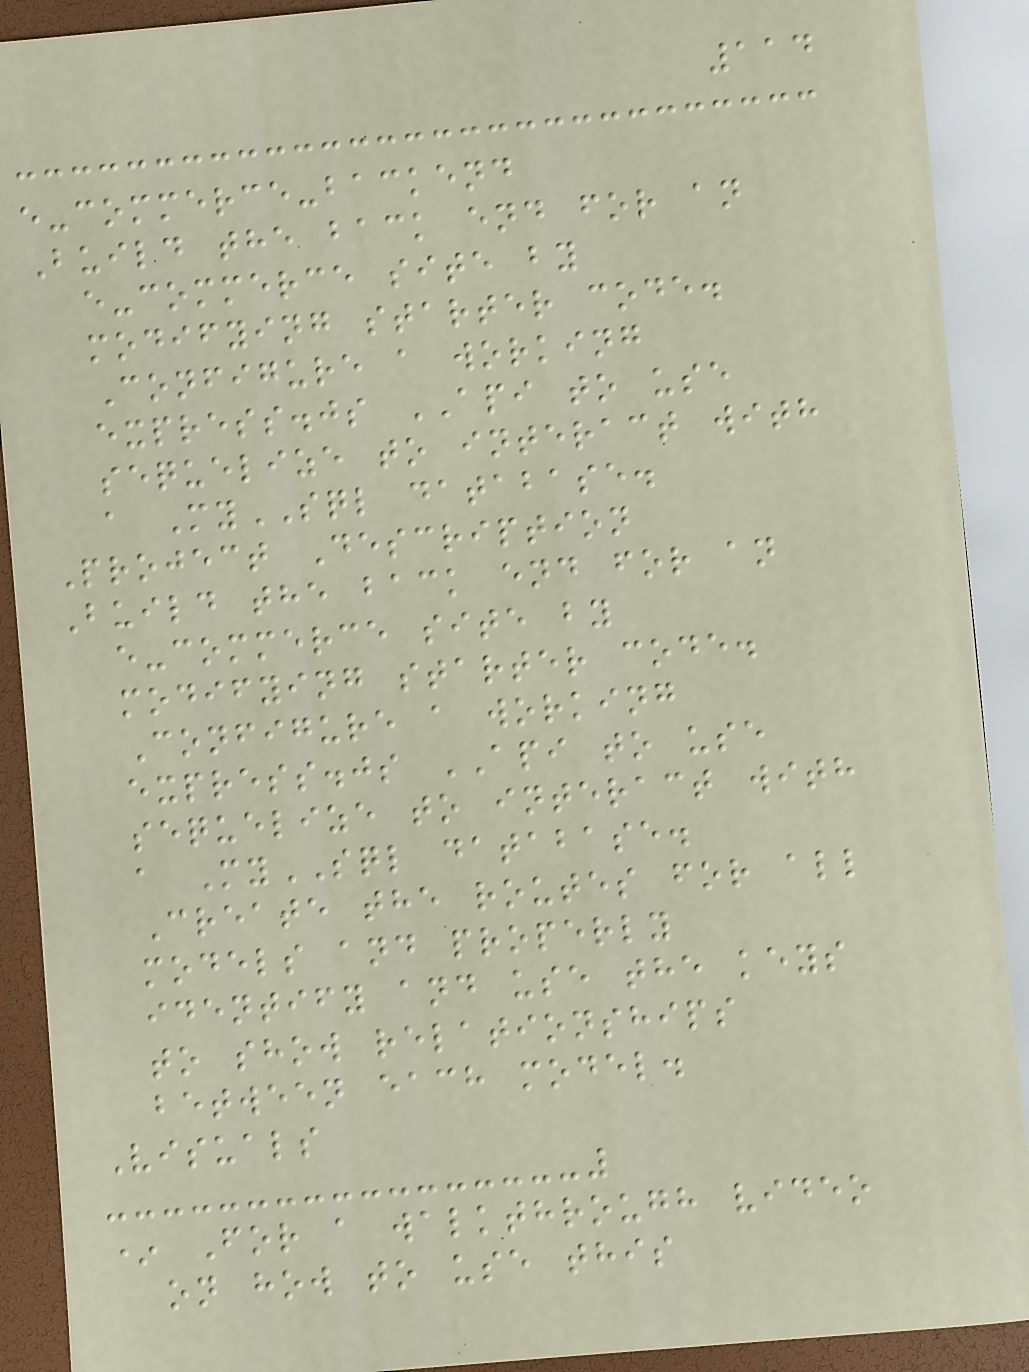114
e-commerce-backend
Build the back end for an
e-commerce site by
modifying starter code.
Configure a working
express.js API to use
sequelize to interact with
a MySQL database.
Project Description
Build the back end for an
e-commerce site by
modifying starter code.
Configure a working
express.js API to use
sequelize to interact with
a MySQL database.
Create the routes for all
models and properly
identify and use the keys
to show relationships
between each model.
Visuals
* For a walkthrough video
on how to use this
